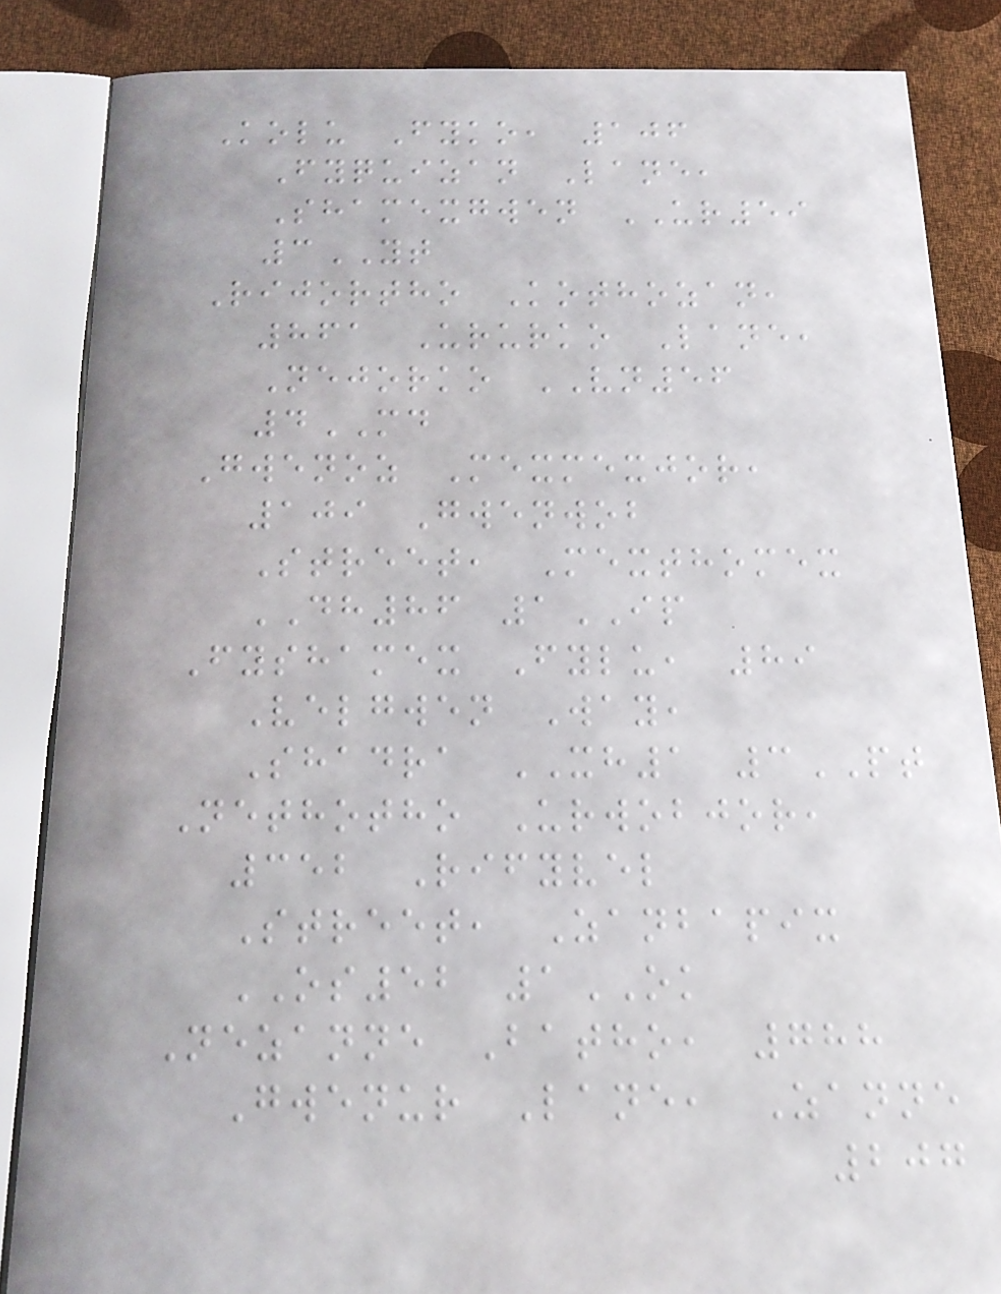Kolu Fyko, 106
Fyquizan Lane,
Shamexgwen UR59
3YT
Rijortho Kothozan,
861 Ururko Lane,
Nejorko VN56
4MD
Gwenoz Mexmexjor,
109 Gwenwob
Street, Mexthomex
DH86 1IP
Fyshamex Fylu, 89
Velgwen Way,
Shadra XH1 3PT
Nethotho Urwobjor,
352 Rifyvel
Street, Zanbapix
OS52 1OK
Nezanne Batho, 788
Gwenur Lane, Zanne
207
